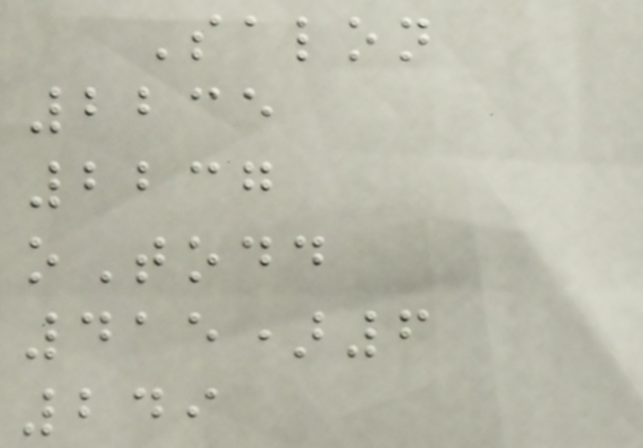Salon
2235
2237
oTodd
415)6
249
